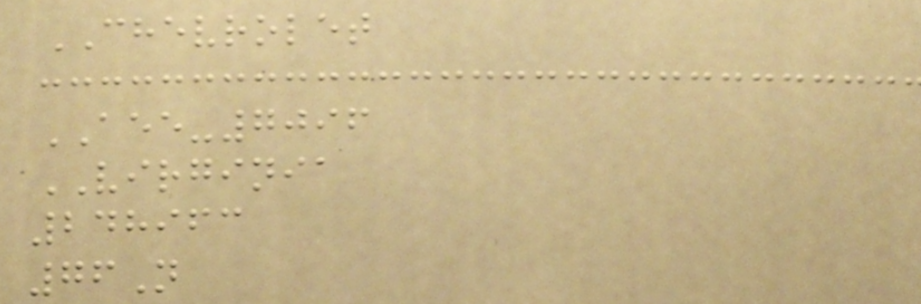CHEVROLET
AEE-7096
VIRGINIA
248963
76N
